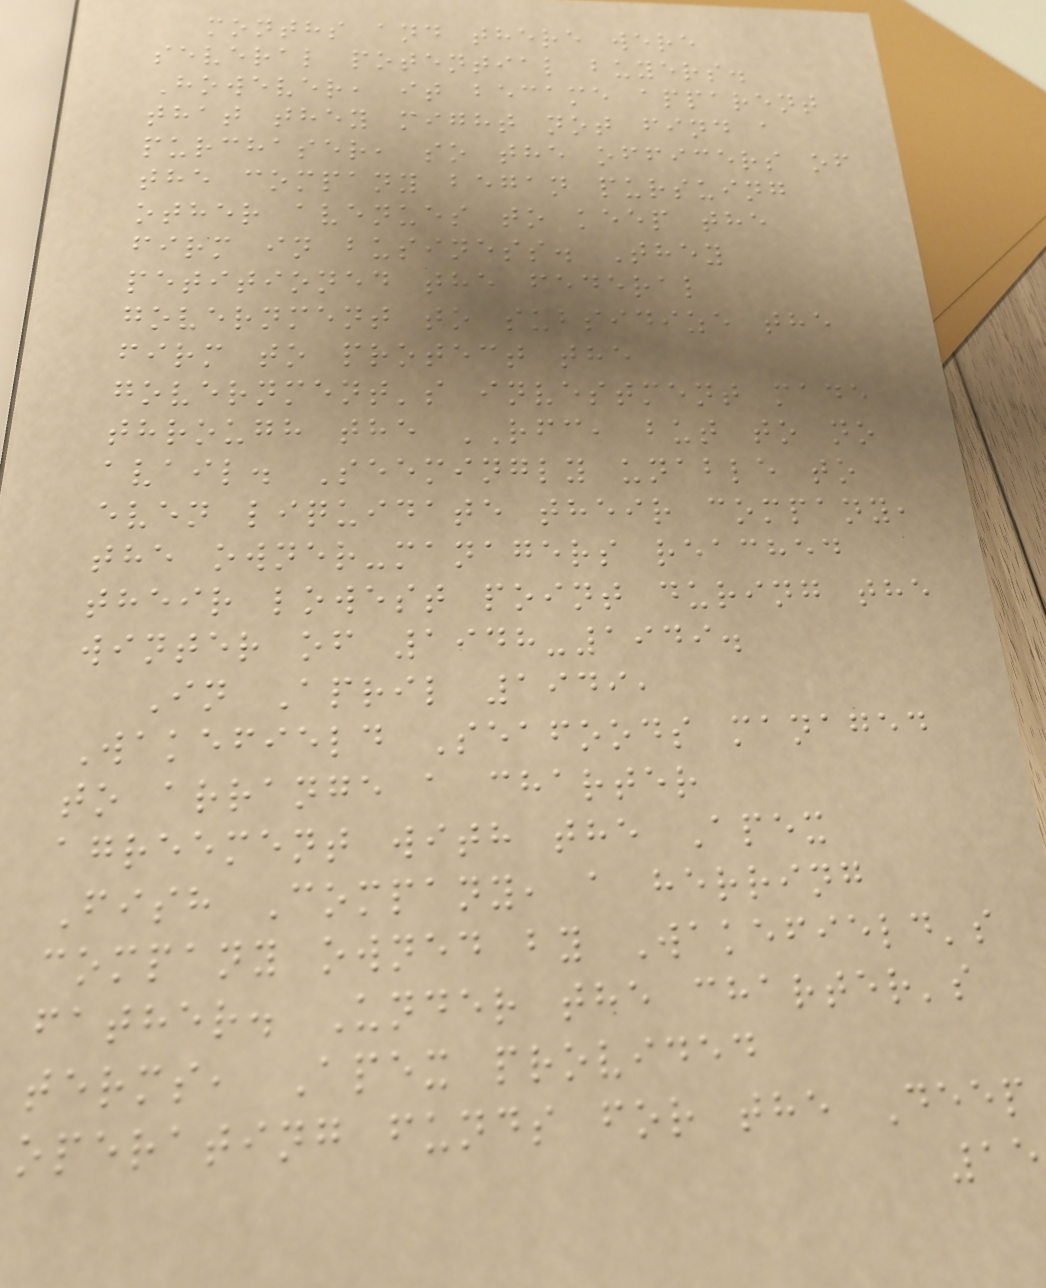months and there were
several potential buyers.
However, it became apparent
that they might not find a
purchaser, so the officers of
the company began pursuing
other avenues to keep the
firm in business. They
petitioned the federal
government to subsidize the
firm to protect the
government's investment made
through the RFC, but to no
avail. Seemingly unable to
even liquidate their company,
the owner-managers reached
their lowest point during the
winter of 1948-1949.
In April 1949,
Wakefield Seafoods managed
to arrange a charter
agreement with the Apex
Fish Company, a herring
company owned by Wakefield's
father. Under the charter's
terms, Apex provided
operating funds for the Deep
15
